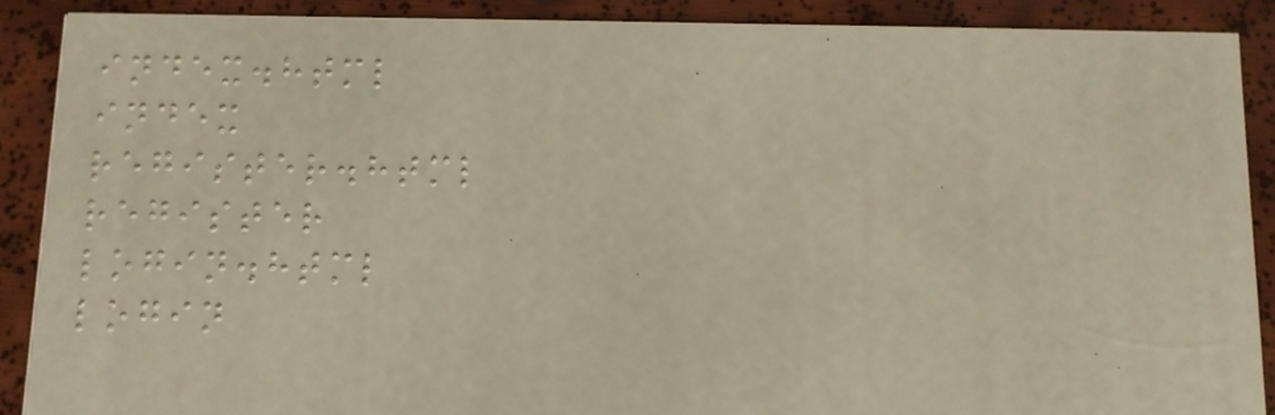index.html
index
register.html
register
login.html
login
